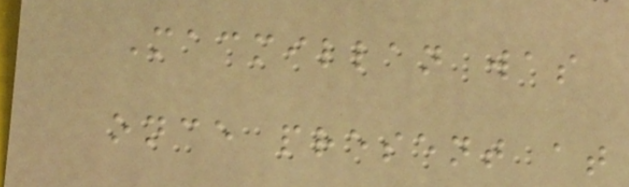Macmillan was
once present at
